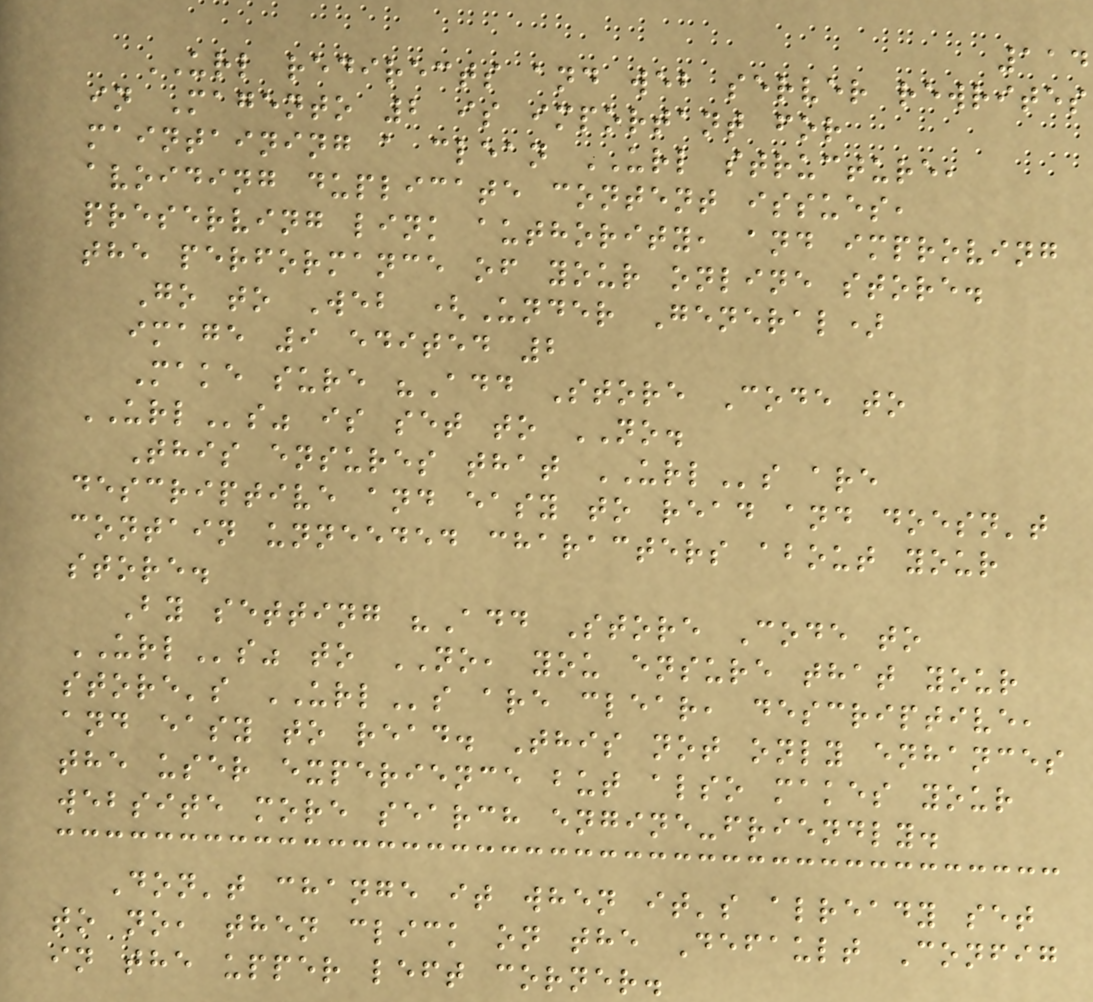114
URL redirects and web server rewrites
in Magento 2 is important for
maintaining a clean URL structure,
avoiding duplicate content issues,
preserving link authority, and improving
the performance of your online store.
Go to Web (Under General)
image 9 edited 2
Make sure "Add Store Code to
URLs" is set to NO.
This ensures that URLs are
descriptive and easy to read and doesn't
contain unneeded characters about your
store.
By setting "Add Store Code to
URLs" to NO, you ensure that your
store's URLs are clear, descriptive,
and easy to read. This not only enhances
the user experience but also makes your
website more search engine-friendly.
Don't change it when it's already set
to no, then click on the Default Config
in the upper left corner.
